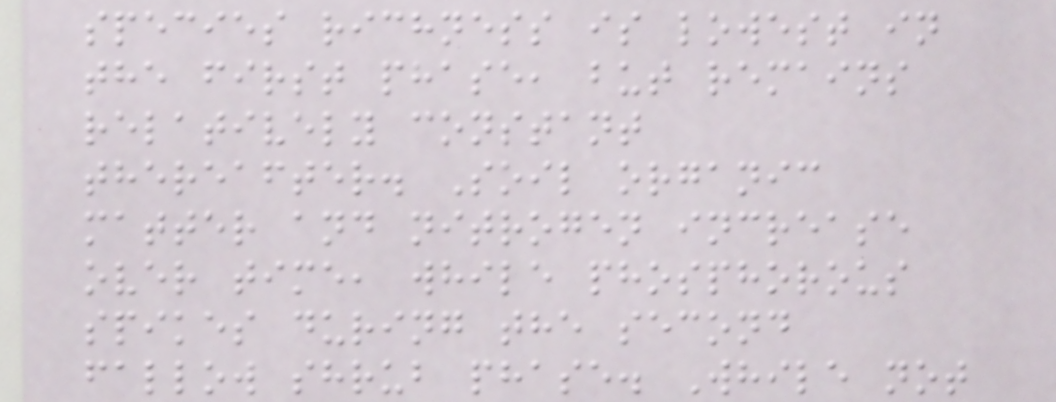species richness is lowest in
the first phase, but remains
relatively constant
thereafter. Soil organic
matter and nitrogen increase
over time, while phosphorous
spikes during the second
fallow shrub phase. While not
